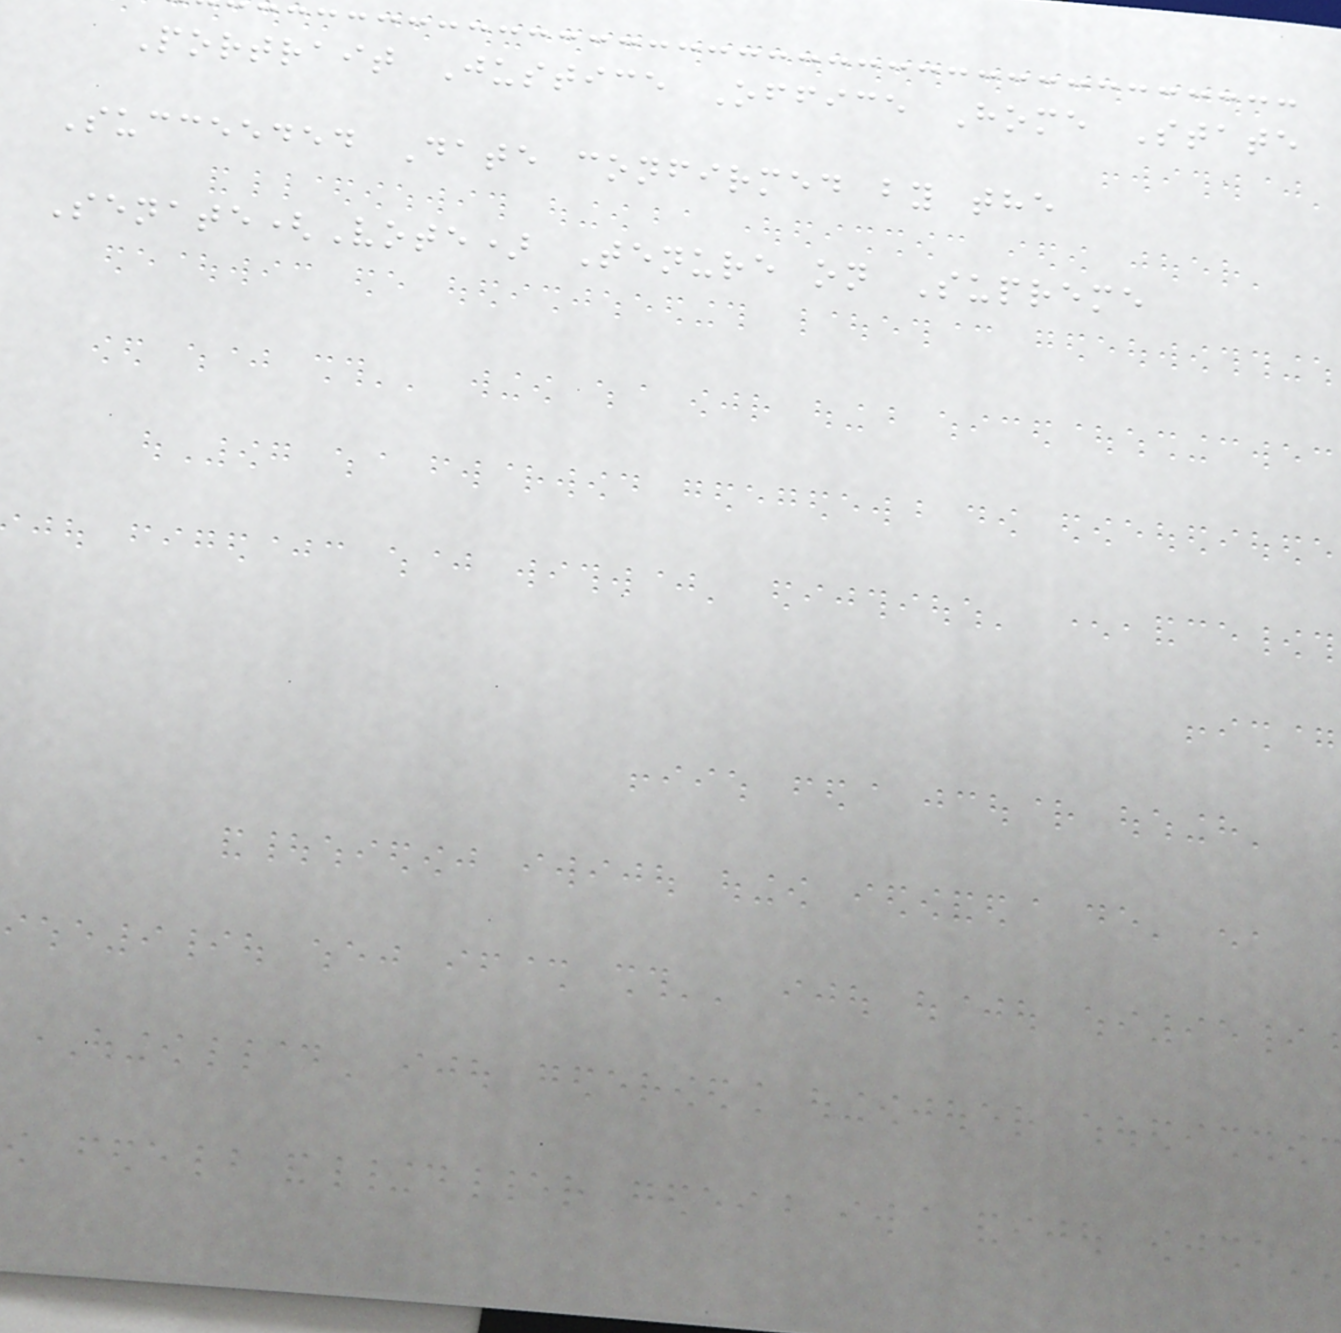Portrait Justice Office Home State
Succeeded Date confirmed by the
Senate(Vote) Tenure on Supreme
